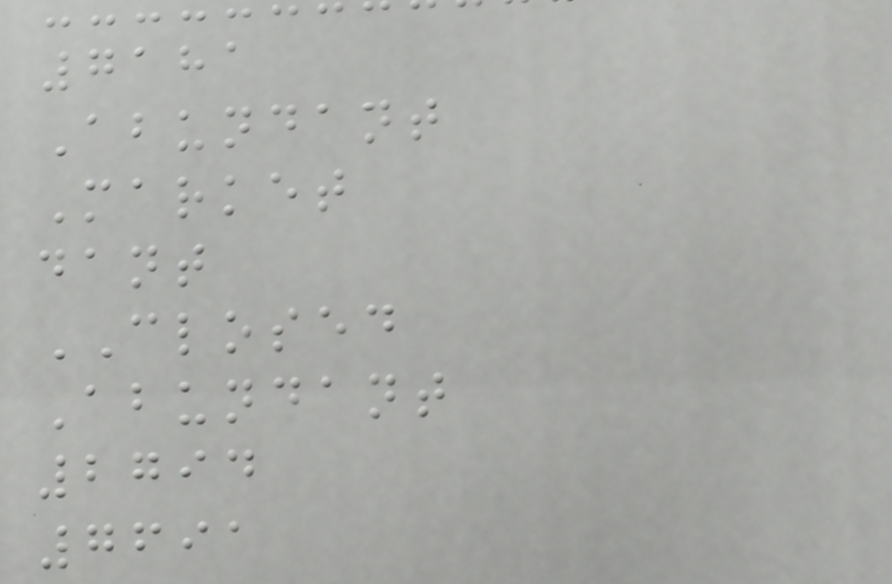7181
Abundant
Market
dant
CLOSED
Abundant
2794
7691
